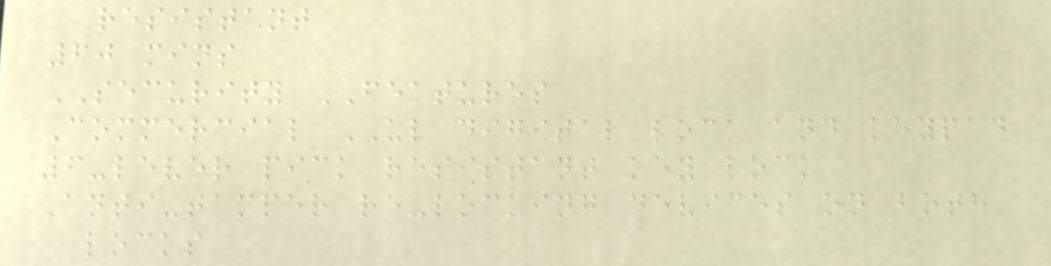resistant
60 mins
SECURITY FEATURES
Commercial UL digital lock and keypad
6-lever pick resistant key lock
Anti-tamper re-locking devices on both
locks
